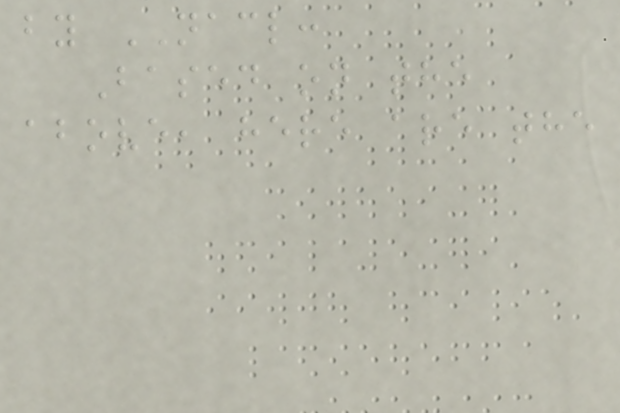by NACL:
Based on the
above, here are the
